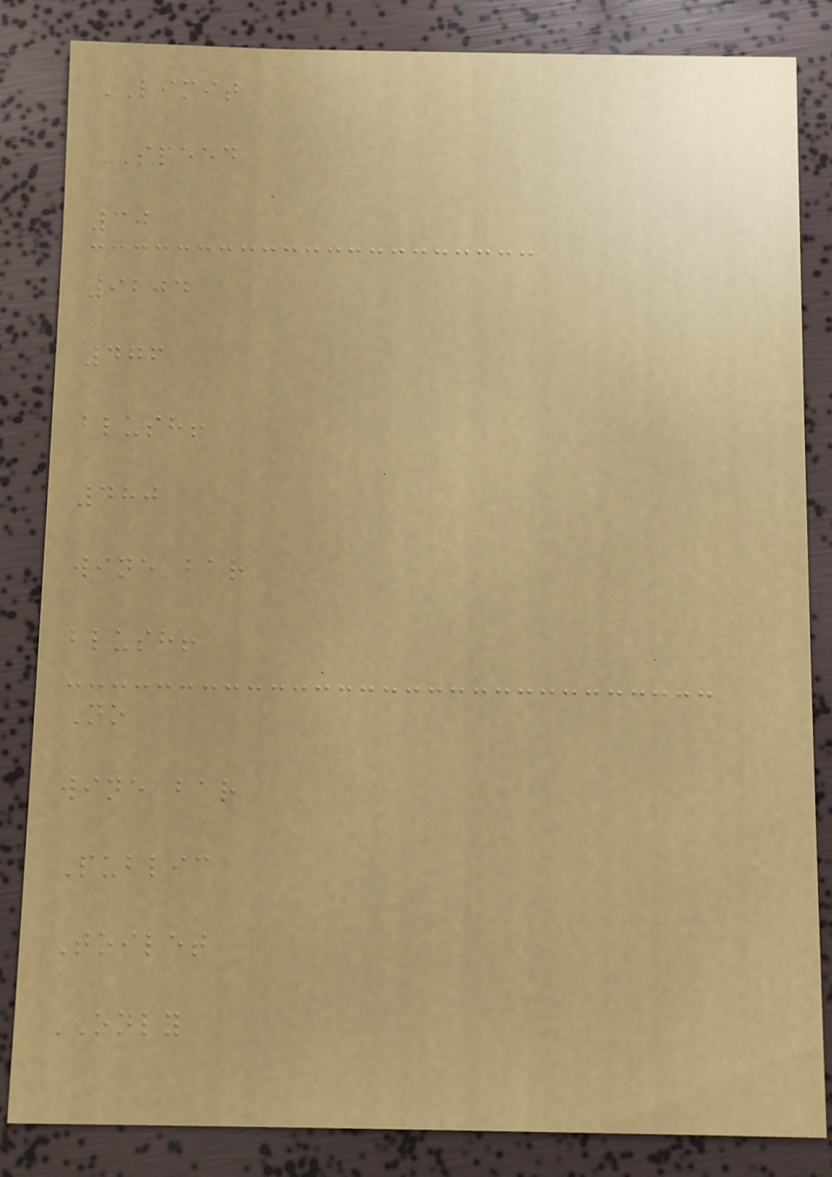LIMIT
SPEED
30
9204
476
blush!
480
wine bar
blush!
No
wine bar
Public
Toilet
ONLY
